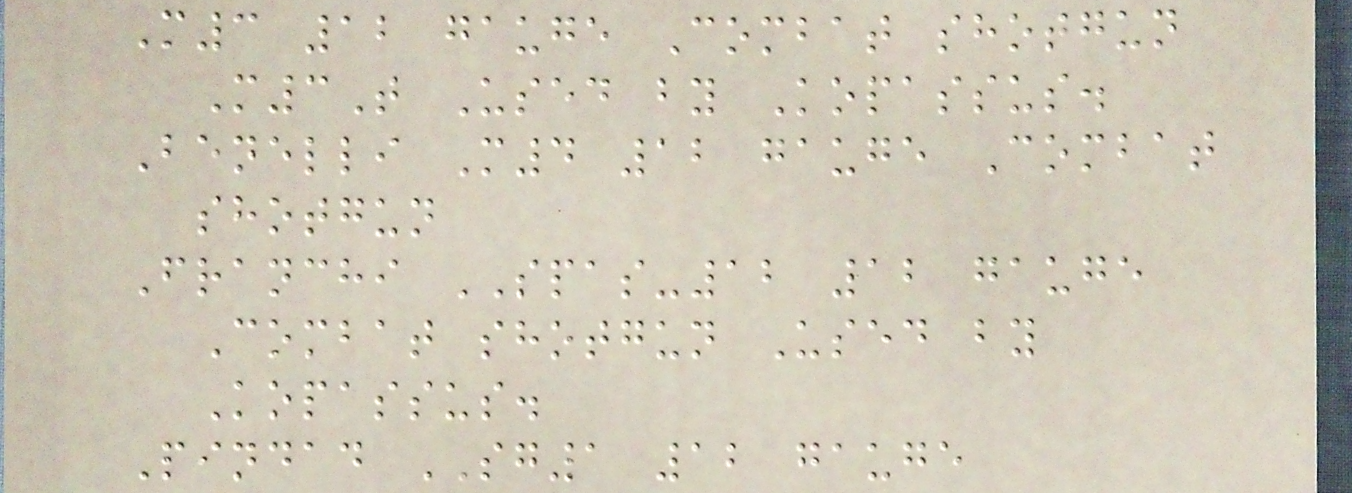M3 12 gauge Combat shotgun
M3T Used by Kopassus.
Benelli M4 12 gauge Combat
shotgun
Franchi SPAS-12 12 gauge
Combat shotgun Used by
Kopassus.
Pindad SG1 12 gauge
